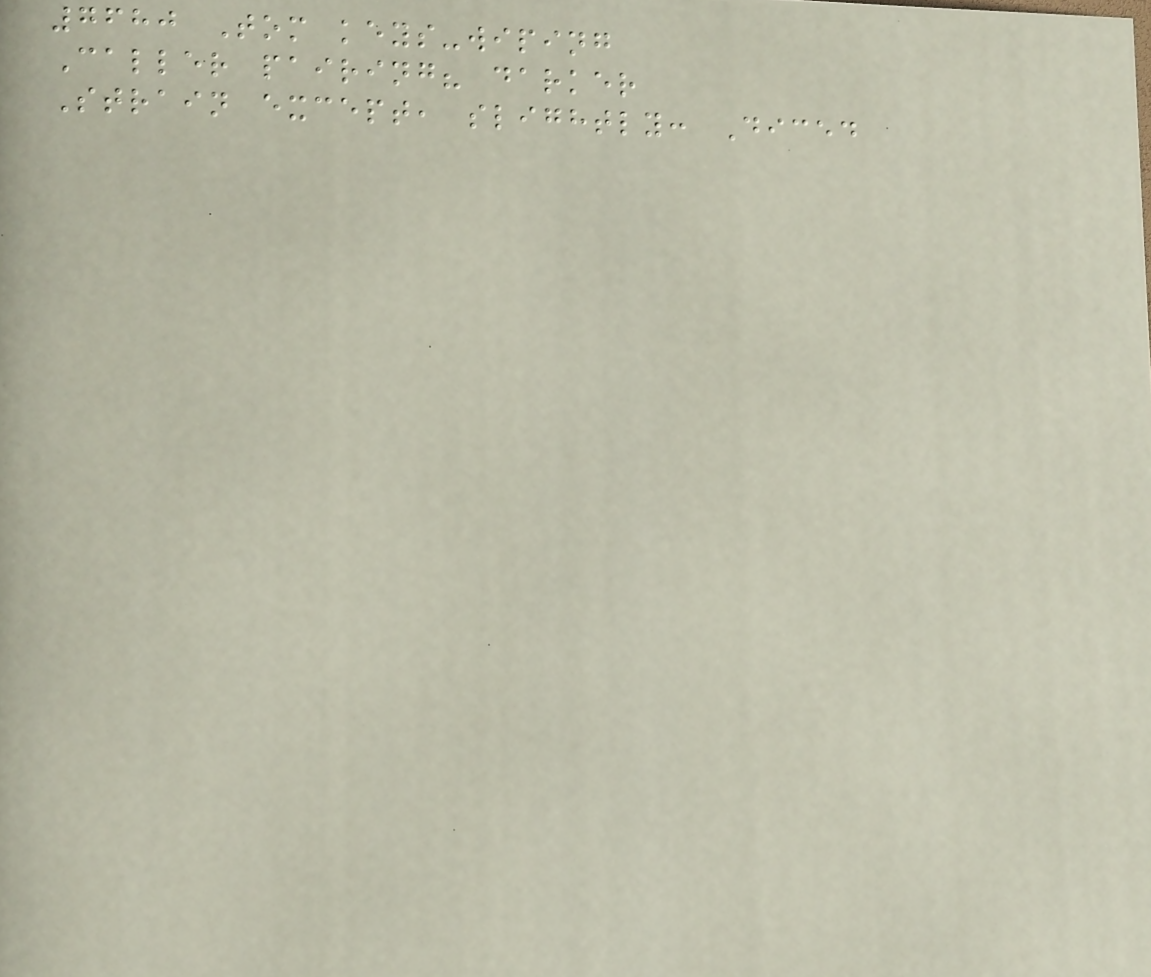7680 Tom keys-wiping
Caller pairing? darker
Strain except, slightly: Diced
